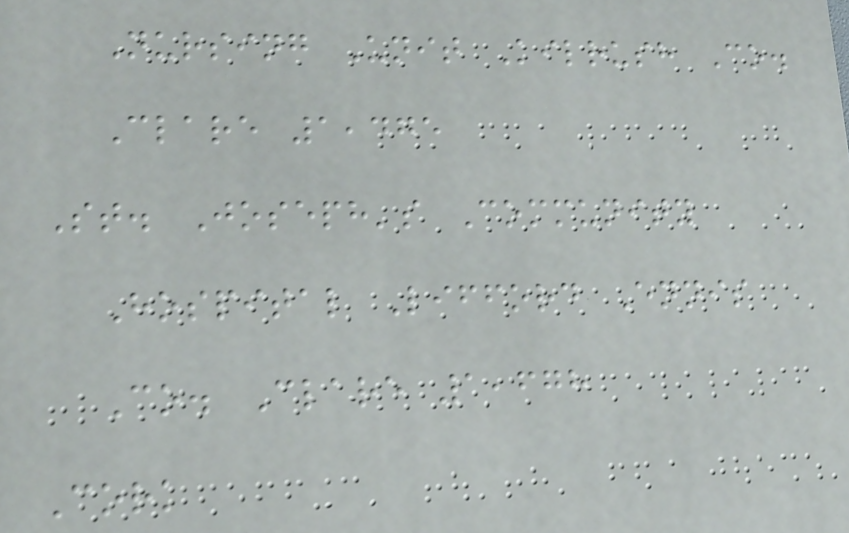Nursing Unit Kilrush Co.
Clare 1,475
St. Joseph's Community
Hospital Lifford Ennis
Co. Clare 1,678
Cork
